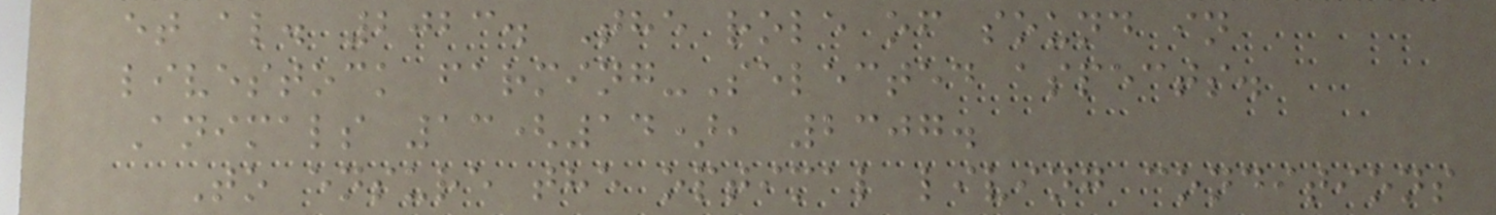et al. 2023. The role of sound in
livestock farming-Selected aspects.
Animals 13(14), 2307.
To ensure the optimal living conditions
